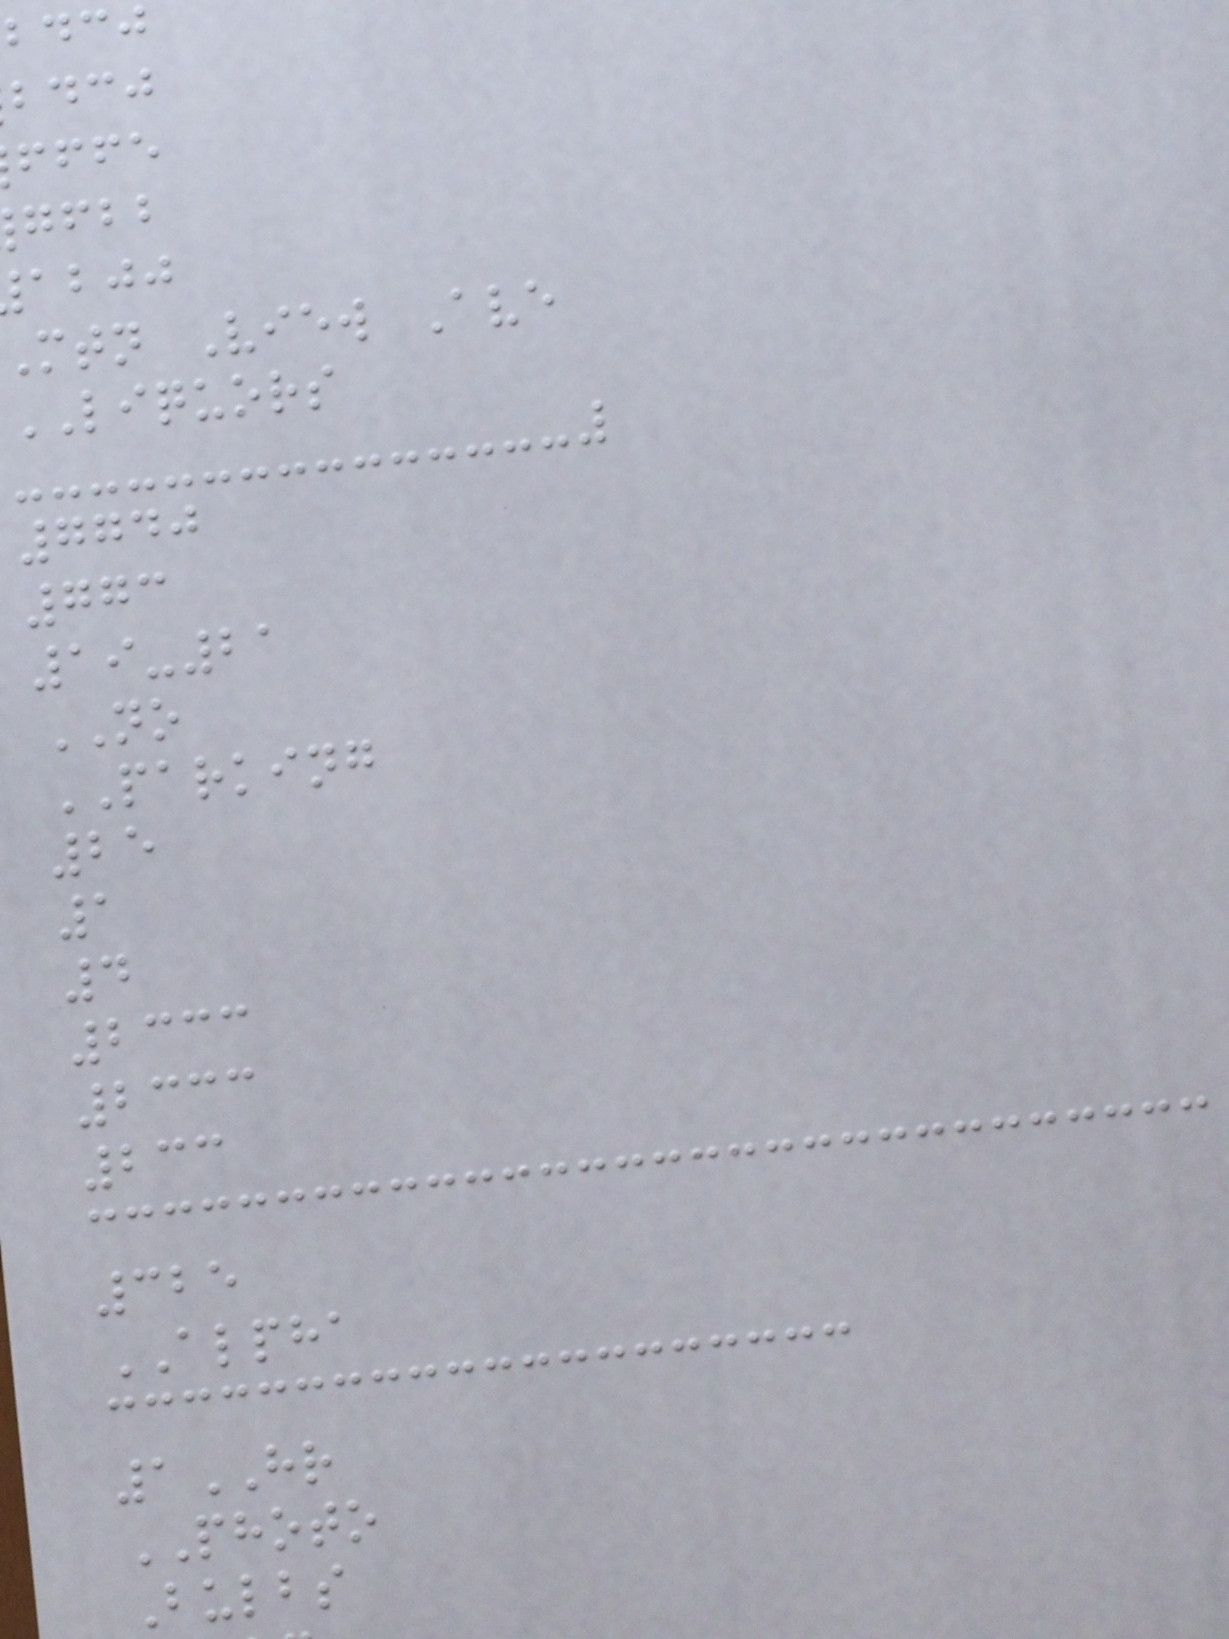bdcj
bdcj
fffe
gfbb
abjj
mtn View Ave
LIQUORS
7740
773
19-21
NO
PARKING
25
1
4
2333
2333
233
325
ALPHA
1HR
PHOTO
Bulbs
